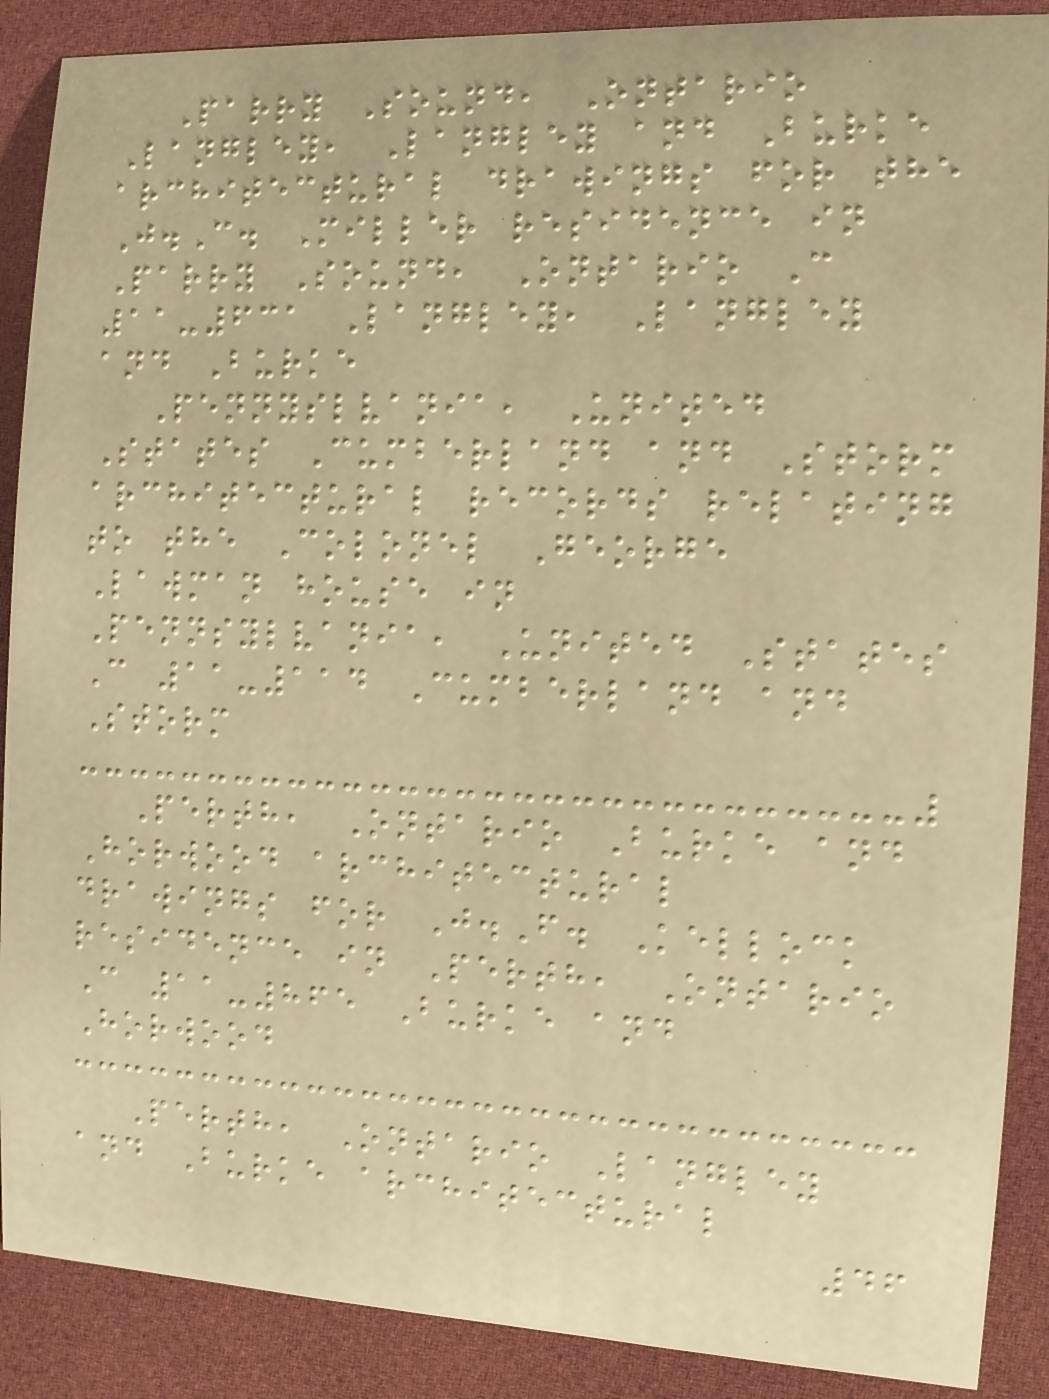Parry Sound, Ontario
Langley, Langley and Burke
architectural drawings for the
J.C. Miller residence in
Parry Sound, Ontario C
11-631 Langley, Langley
and Burke
Pennyslvania, United
States Cumberland and Storm
architectural records relating
to the Colonel George
Lawman house in
Pennsylvania, United States
C 11-114 Cumberland and
Storm
Perth, Ontario Burke and
Horwood architectural
drawings for J.F. Kellock
residence in Perth, Ontario
C 11-865 Burke and
Horwood
Perth, Ontario Langley
and Burke architectural
46
